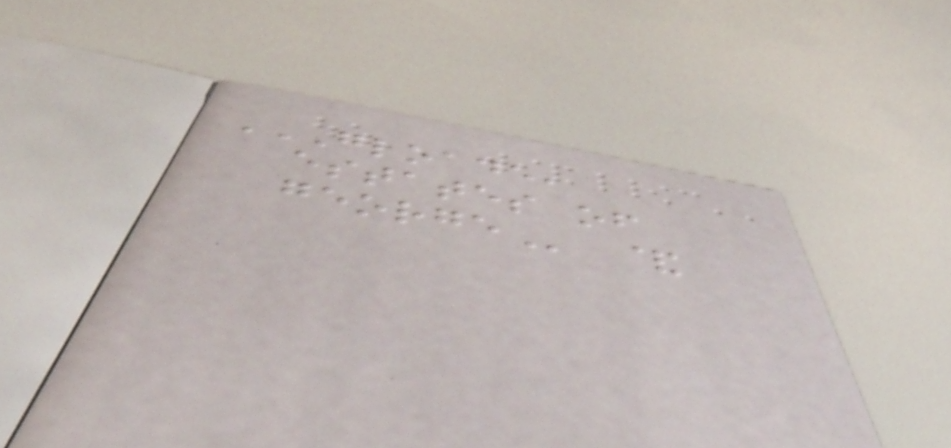GLOADE,
ESTATES OF
GEORGE &
